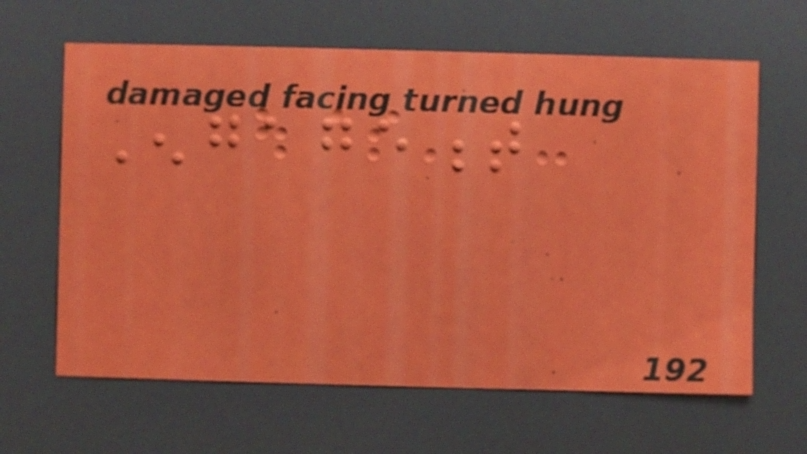Engagement
